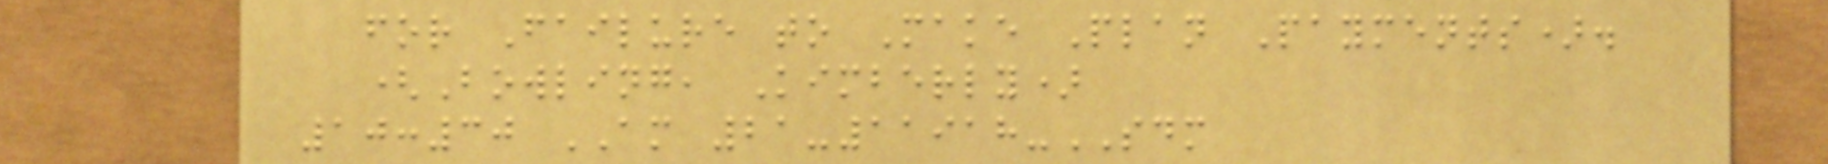for Failure to Make Plan Payments).
(Bowling, Kimberly)
10:30 AM 21-11918-SDM
